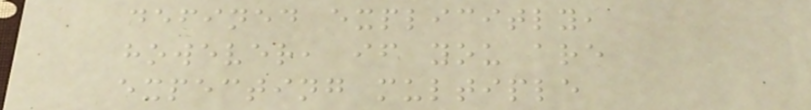defined explicitly,
however, if you are
expecting multiple
